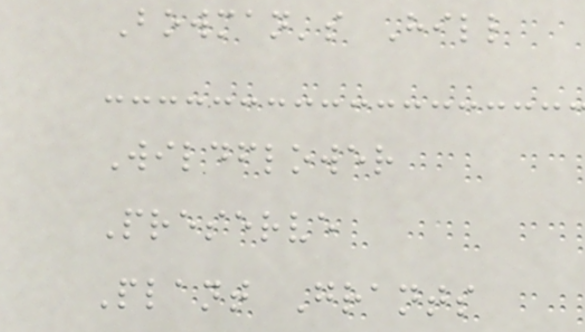Bowman's Hill
Wildflower
Preserve
Plant Grants
